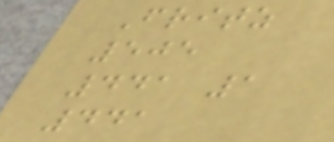Fritz
505
441 1
441
